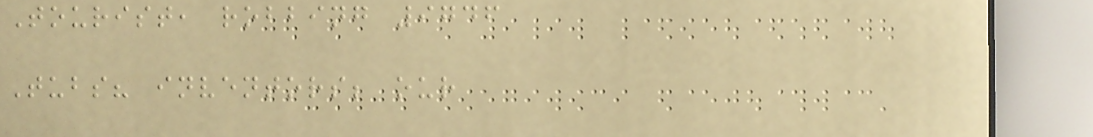Tourist, robbing 9746
Tubs? inventors; our
